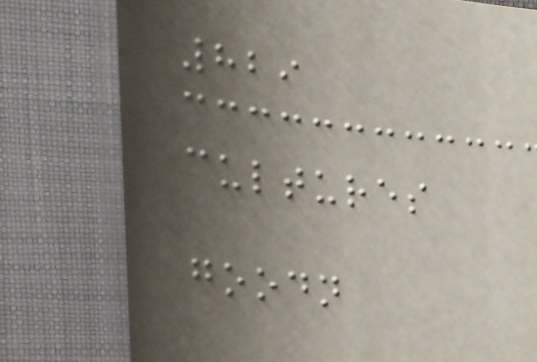829
cultures
goodn
